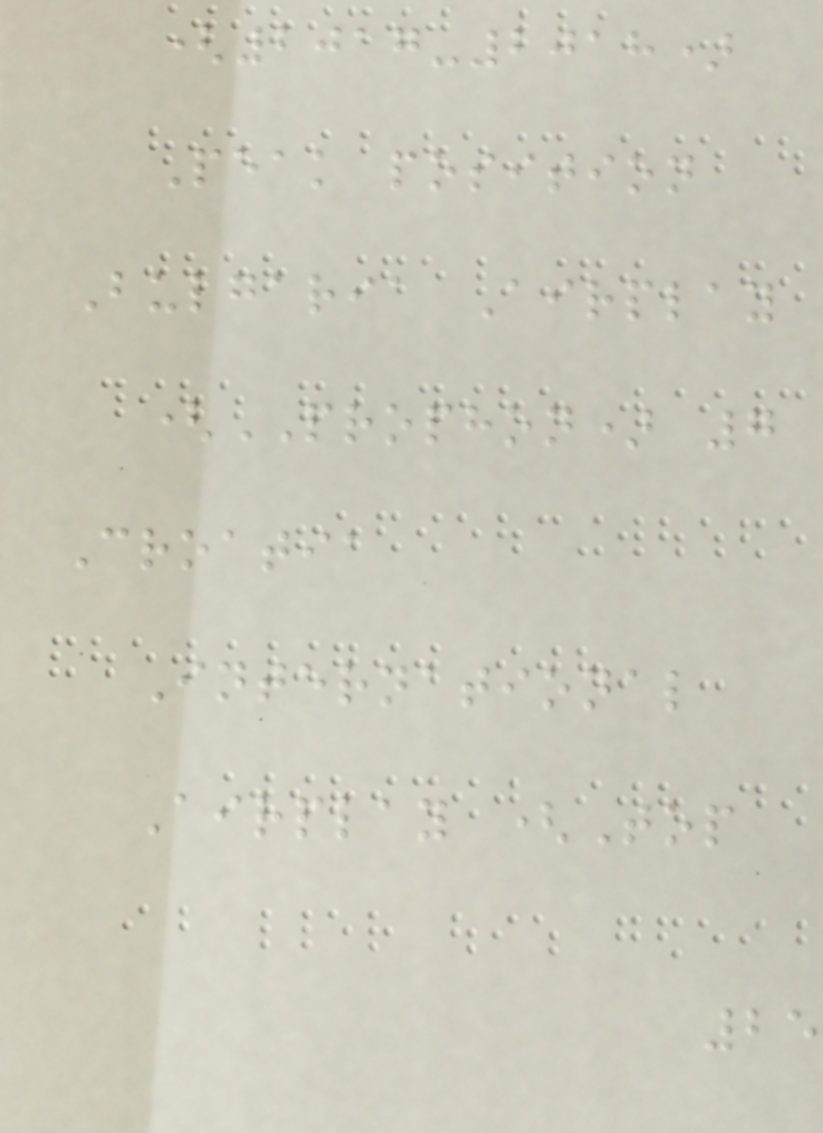(2017-2018)
Peak position
Bulgaria Airplay
(PROPHON) 7
Croatia
International
Airplay (Top
25
